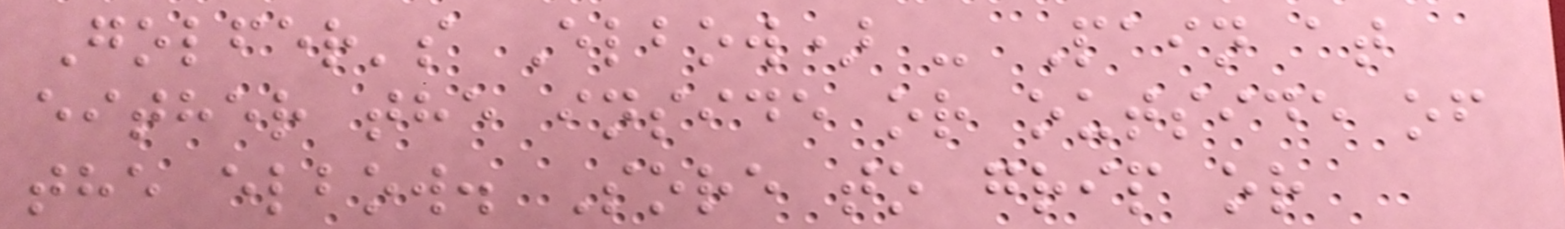Golfer's Elbow) - Pain at
either the inside or outside of
the elbow. Sore to grip or
